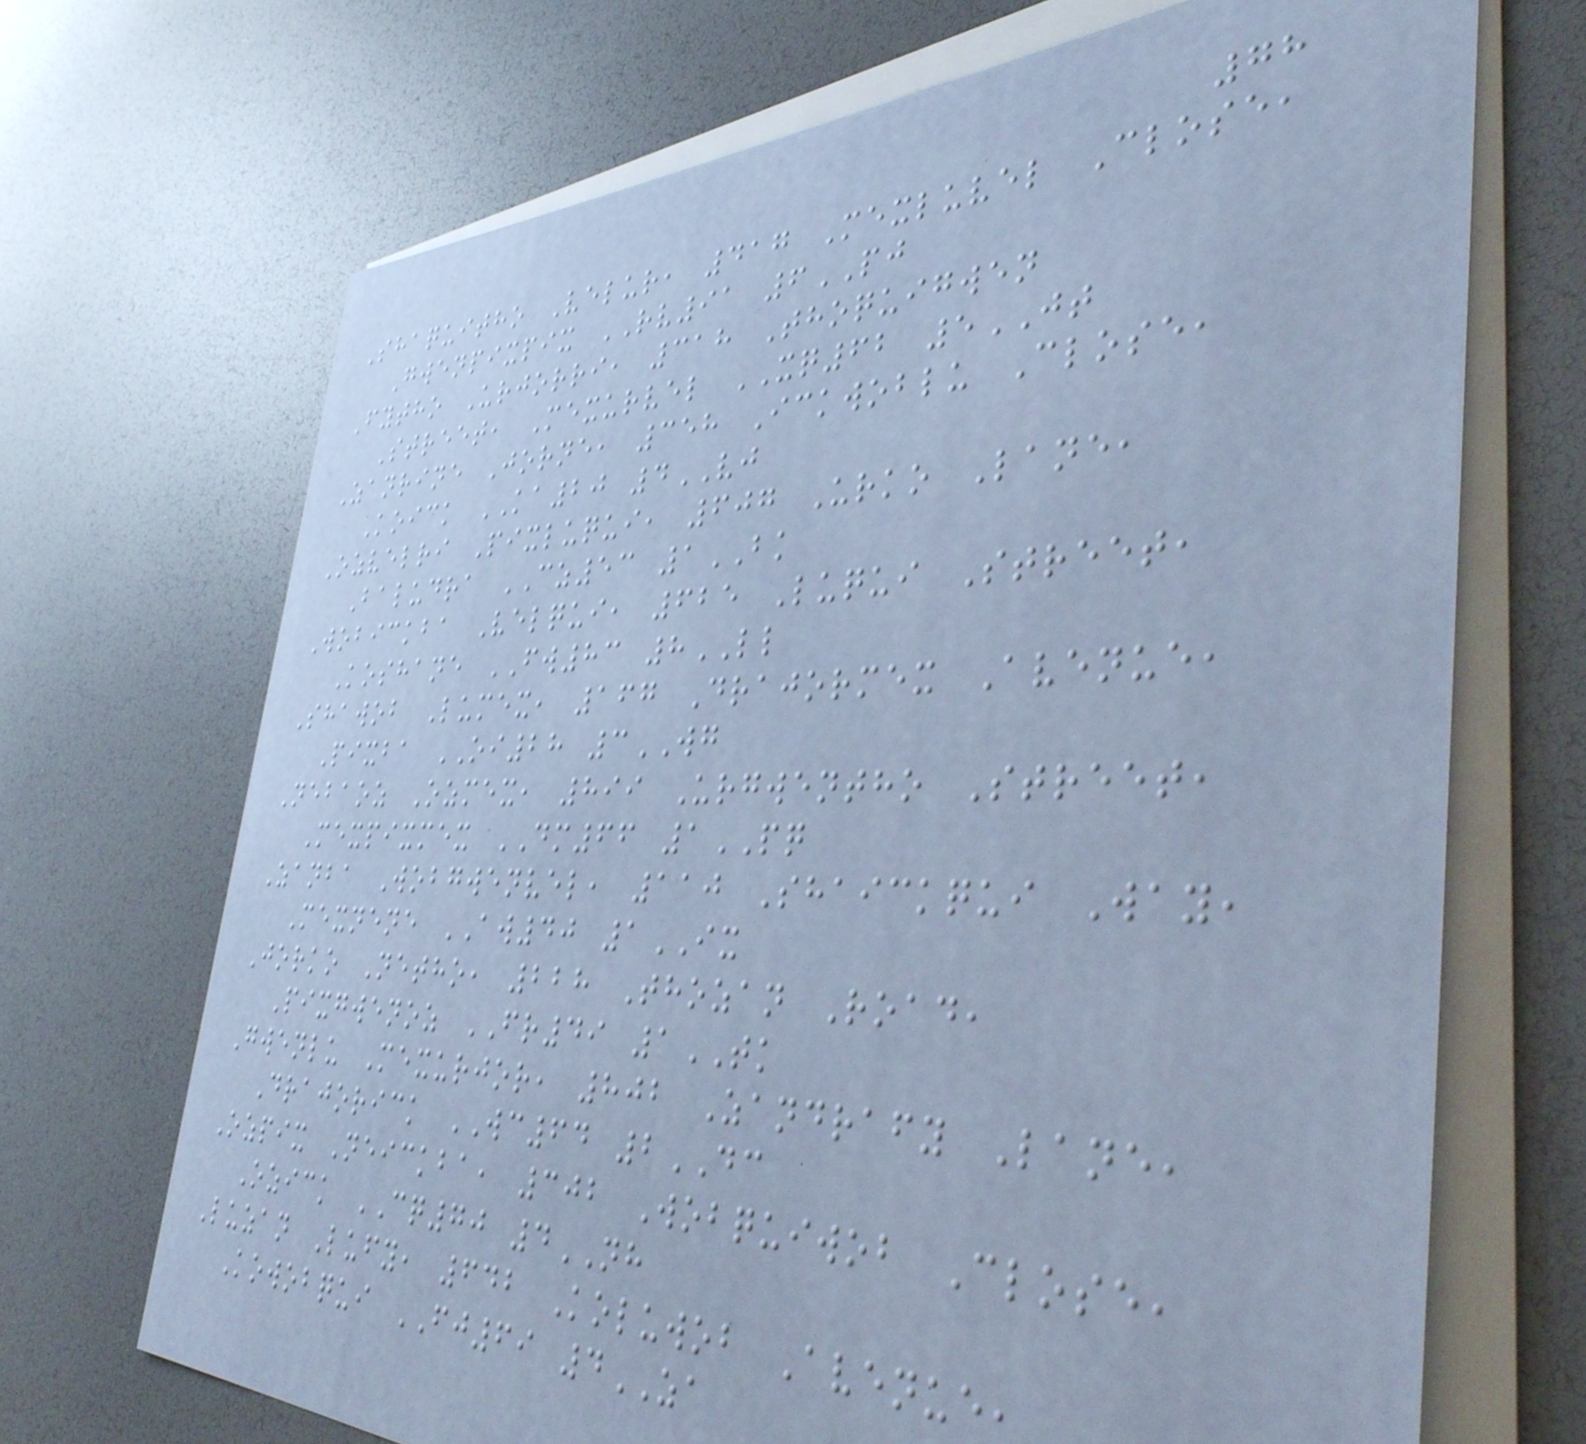78
Shaquitho Velur, 417 Mexluvel Close,
Gwenpixpix RV91 6PJ
Fytho Urjorri, 318 Thoquigwen
Street, Mexurvel XQ62 5JT
Zanrine Jorne, 358 Ickwoblu Close,
Koick KA20 4VJ
Ozvelri Pixluqui, 607 Urko Lane,
Baludra CZ53 1BK
Wobickba Velqui, 625 Luqui Street,
Koshane FW83 8LL
Shawob Lumex, 167 Drajormex Avenue,
Pixba OI28 3WG
Nebaoz Ozmex, 899 Urgwentho Street,
Mexpixmex DM66 1PQ
Zanba Wobgwenvel, 110 Shaickqui Way,
Mexnene AW40 1IX
Jorko Netho, 228 Thozan Road,
Pixgwenoz FR49 1TK
Gwenlu Mexurjor, 802 Zandrafy Lane,
Drajorick WC64 2DC
Ozpix Neickba, 302 Wobquiwob Close,
Ozick CQ70 4NH
Luzan Lufy, 642 Koluwob Avenue,
Kowobqui FJ69 4ZA
